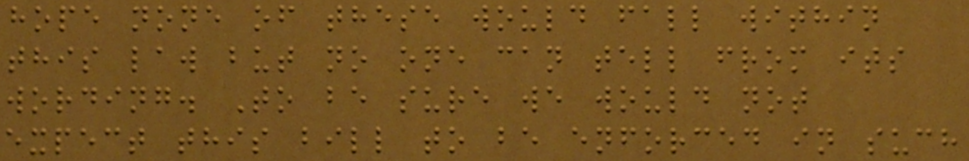hope none of these would fall within
this law but no one can tell from its
wording. To be sure we would not
expect this bill to be enforced in such
